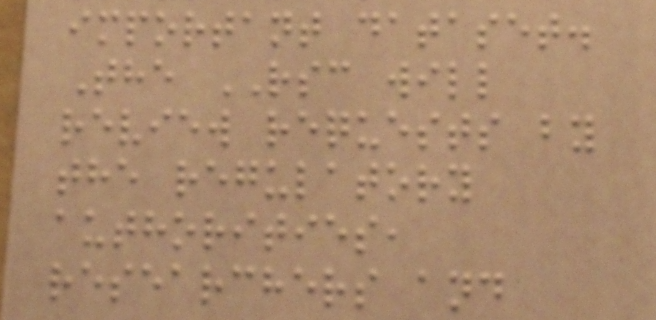important dataset.
The RSC will
review requests by
the regulatory
authorities,
researchers and
